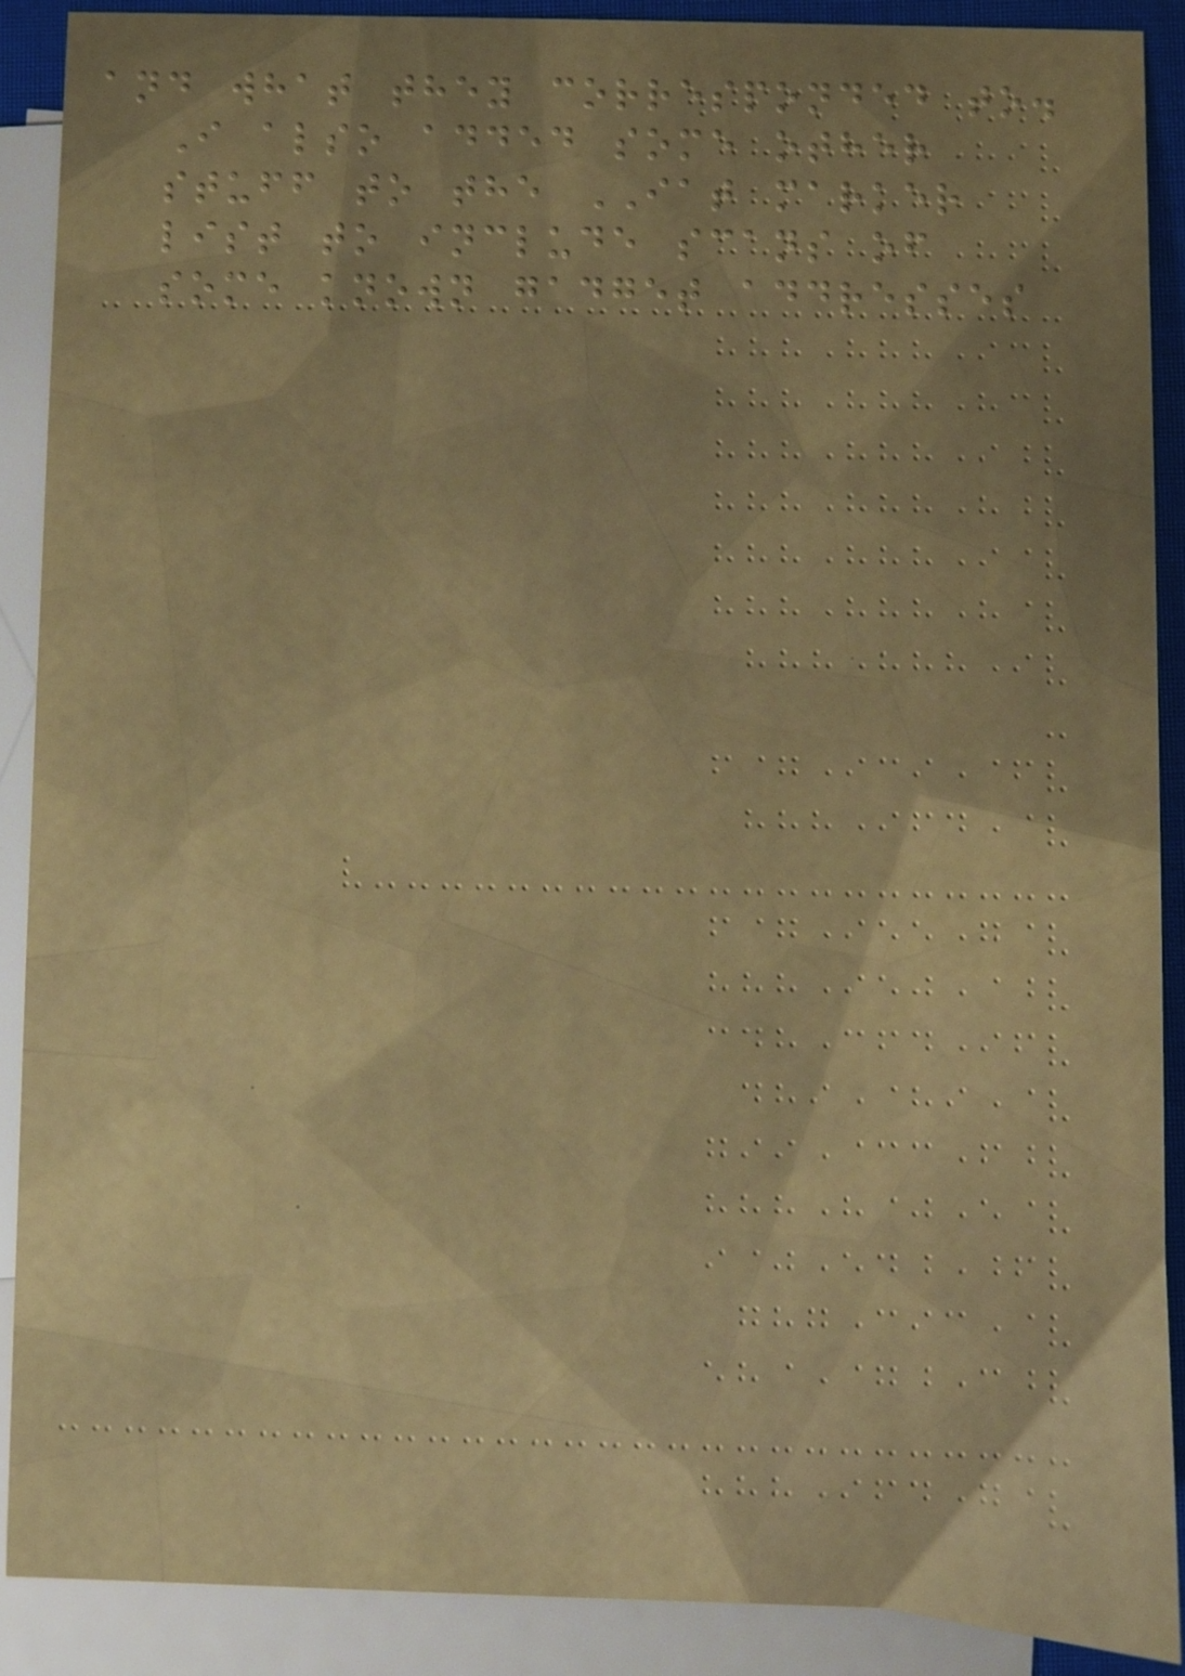and what they corresponded to.
I also added some other
stuff to the IAT marker
list to include scans of
some known gadget addresses
